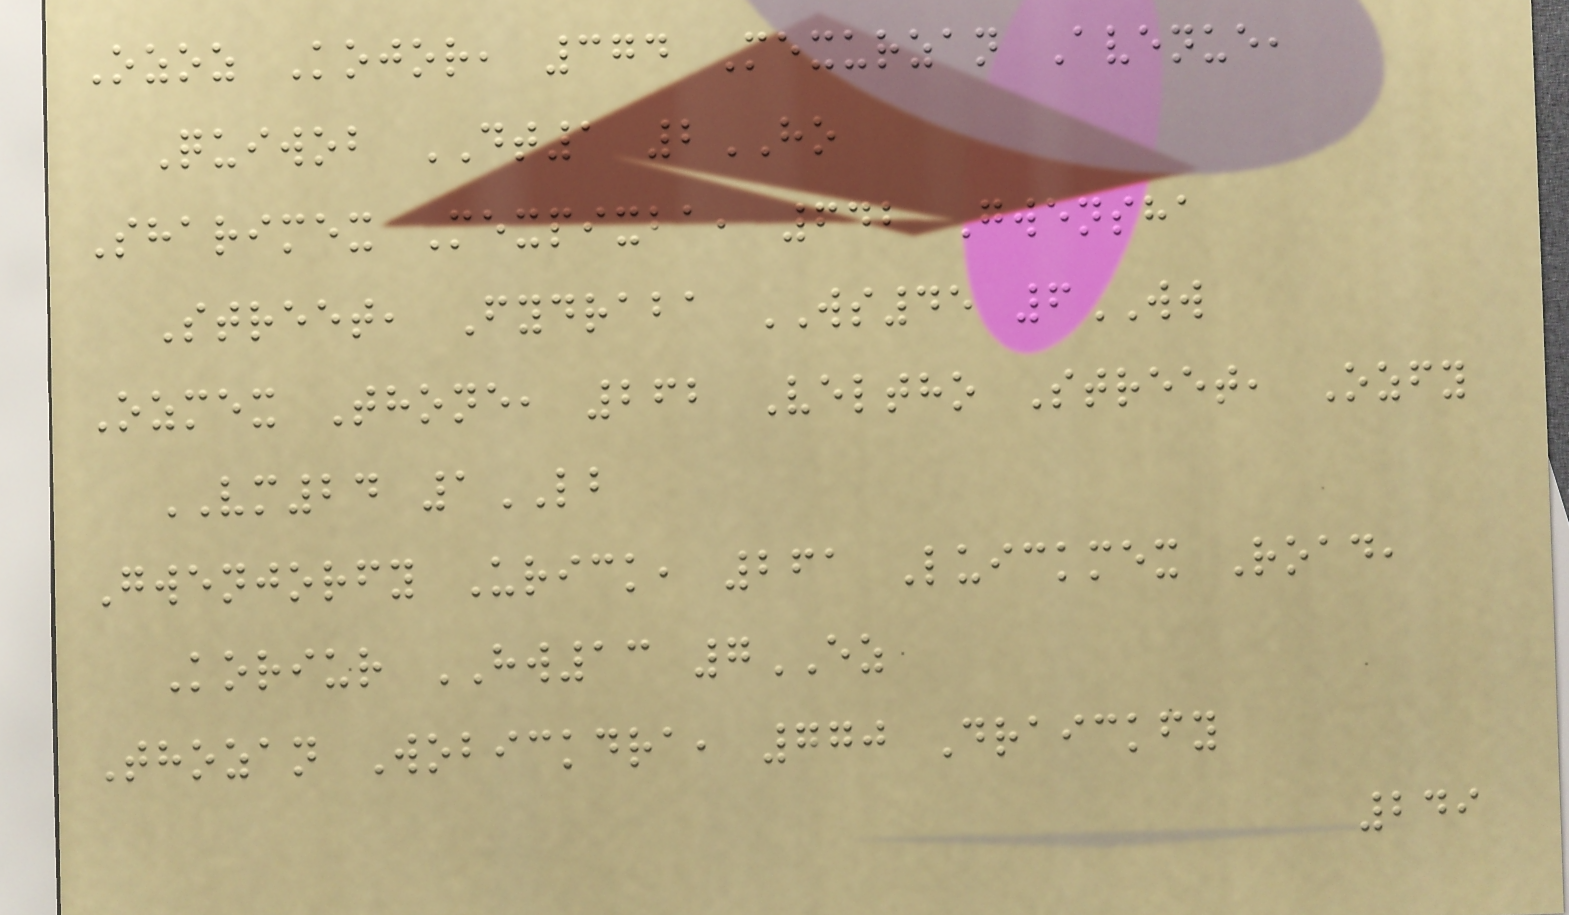Ozoz Kojor, 374 Mexurzan Avenue,
Quiwob DT1 2HO
Sharimex Mexpixba, 642 Gwensha
Street, Fydraba WS45 6WW
Ozmex Thone, 262 Veltho Street, Ozfy
VM24 1LB
Gwenjorfy Urick, 261 Luickmex Road,
Koriur HW13 7EZ
Thozan Wobickdra, 770 Draickfy
249
